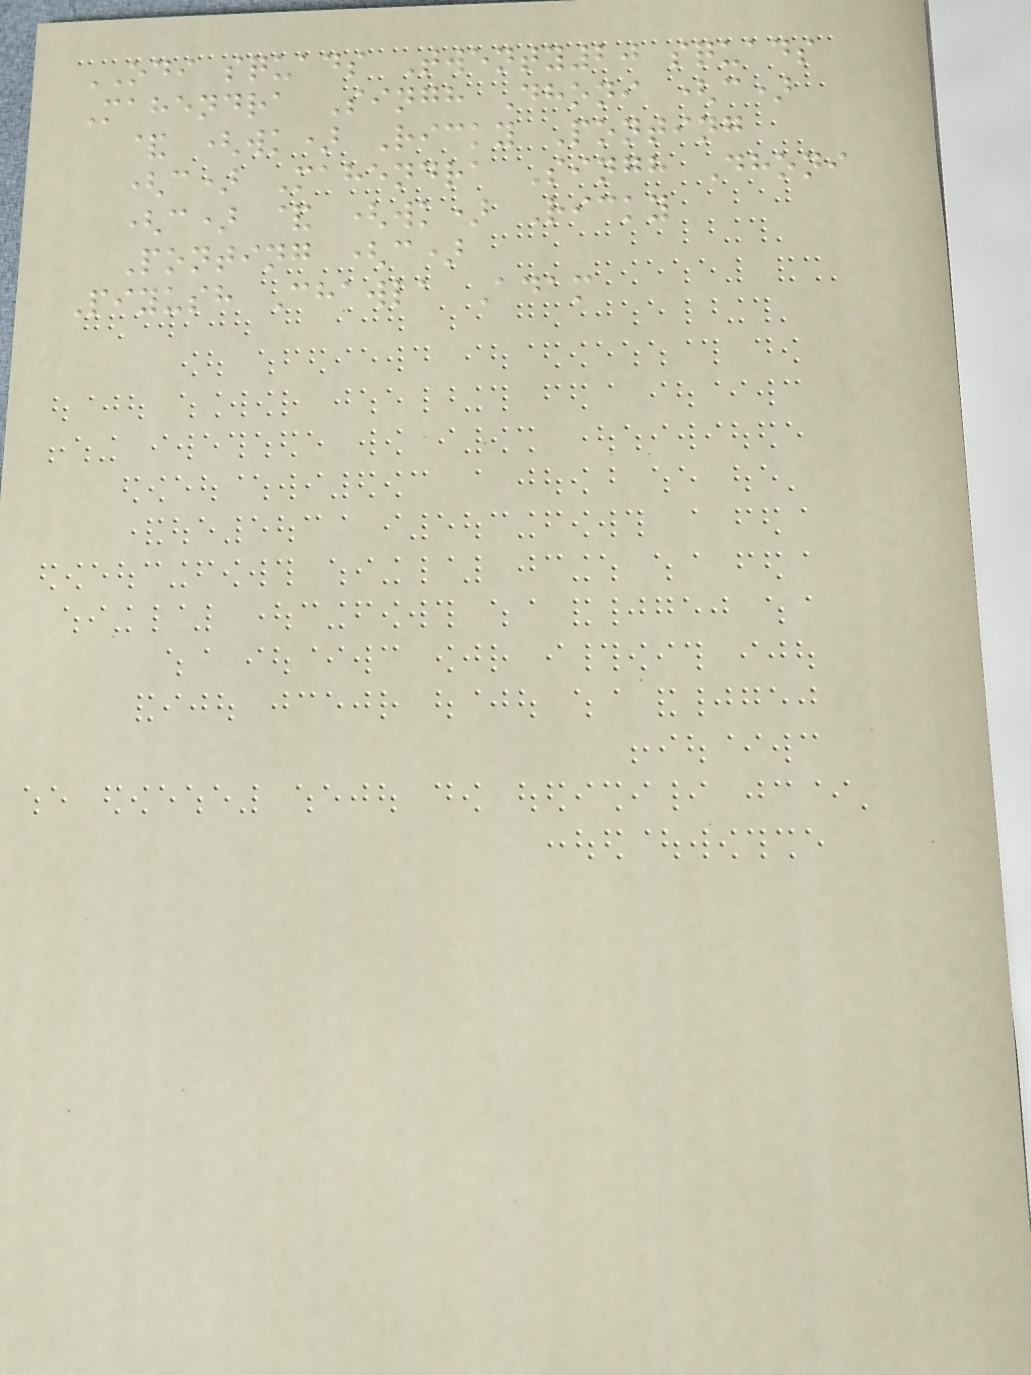ODI squads Twenty20 squads
Mahendra Singh Dhoni (c)
& (wk) Ricky Ponting
(c) Mahendra Singh Dhoni
(c) & (wk) Ricky
Ponting (c)
Piyush Chawla Adam
